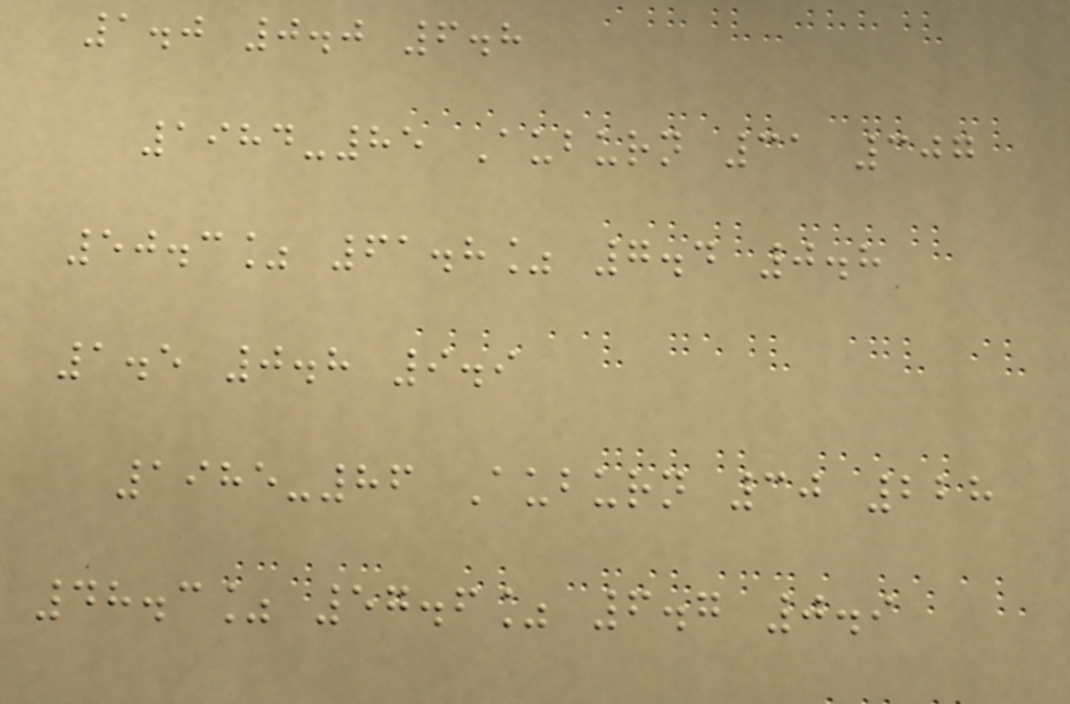1.0 0.0 6.8
1984-85 Auburn 31 307
50.3% 61.8% 7.4 0.8
1.5 0.8 9.9
1985-86 Auburn 30 228
48.3% 57.6% 6.7 0.9
